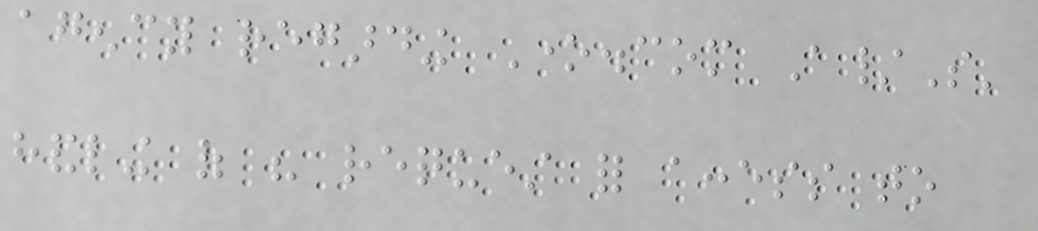agency regarding One.com A/S'
handling of his request for access to
